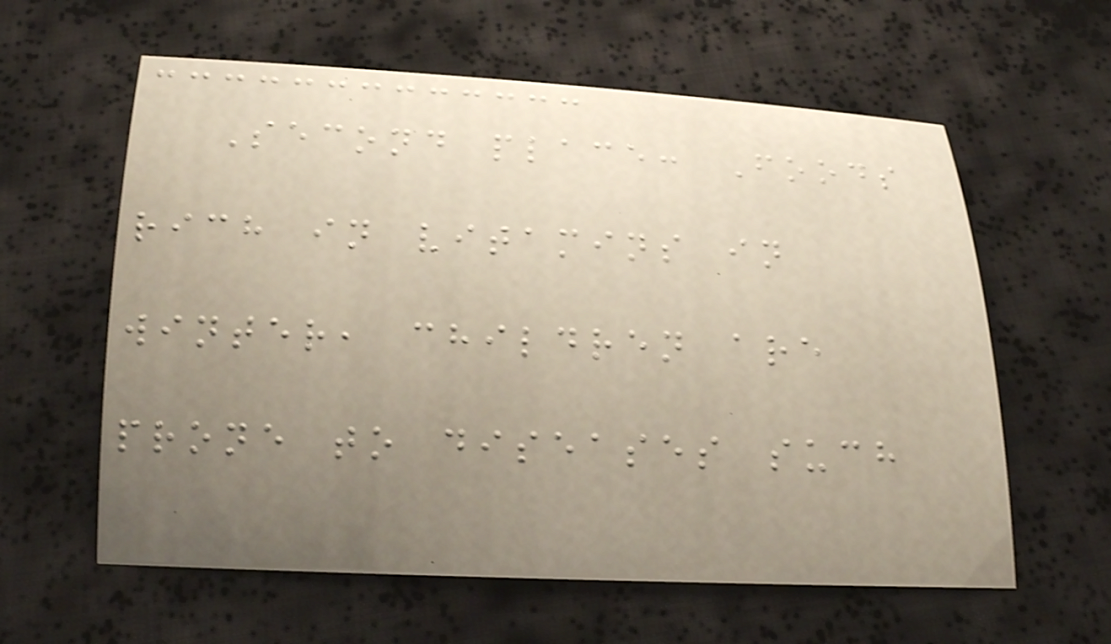Second place: Foods
rich in vitamins in
winter, children are
prone to diseases such
